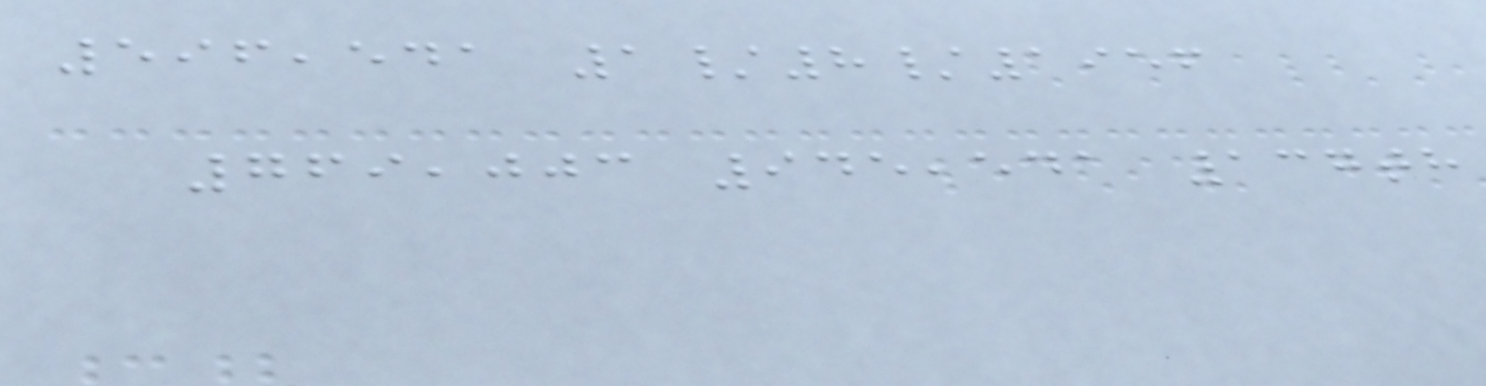596,541 1/8/1956
769,003 945,541 137th
